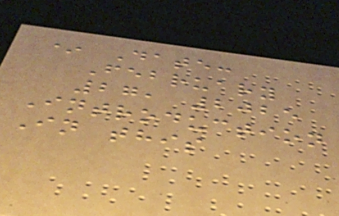* Date:
February
27, 2025
Introduction
In this
